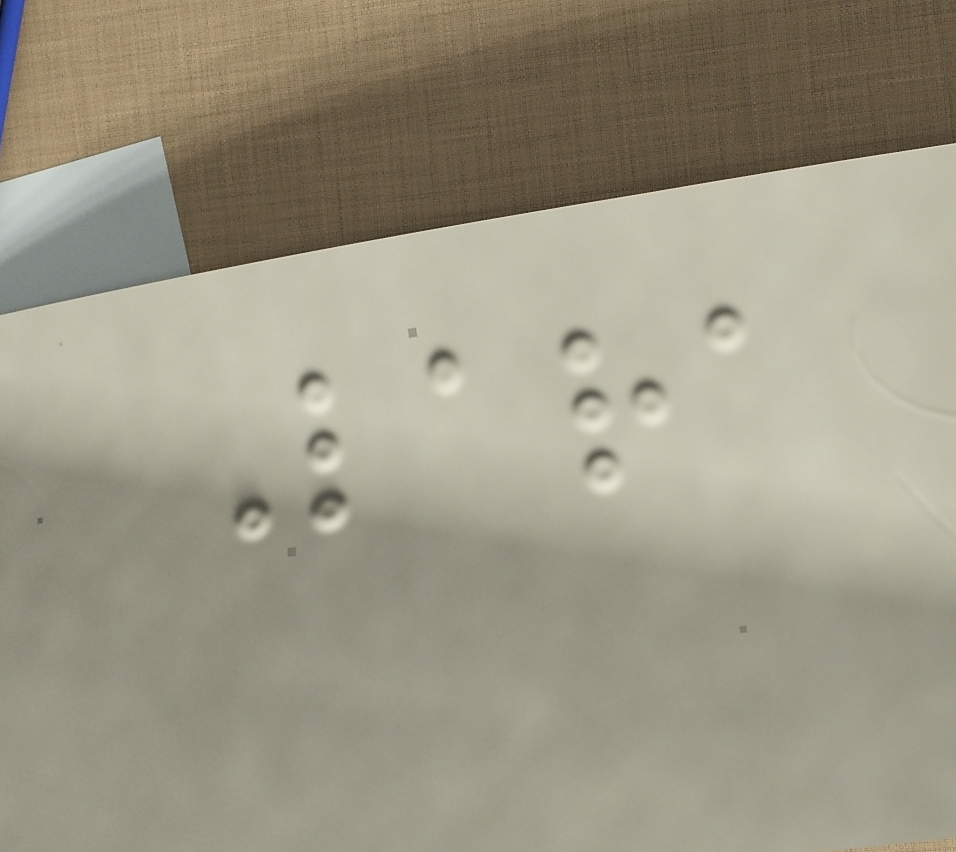Lara
